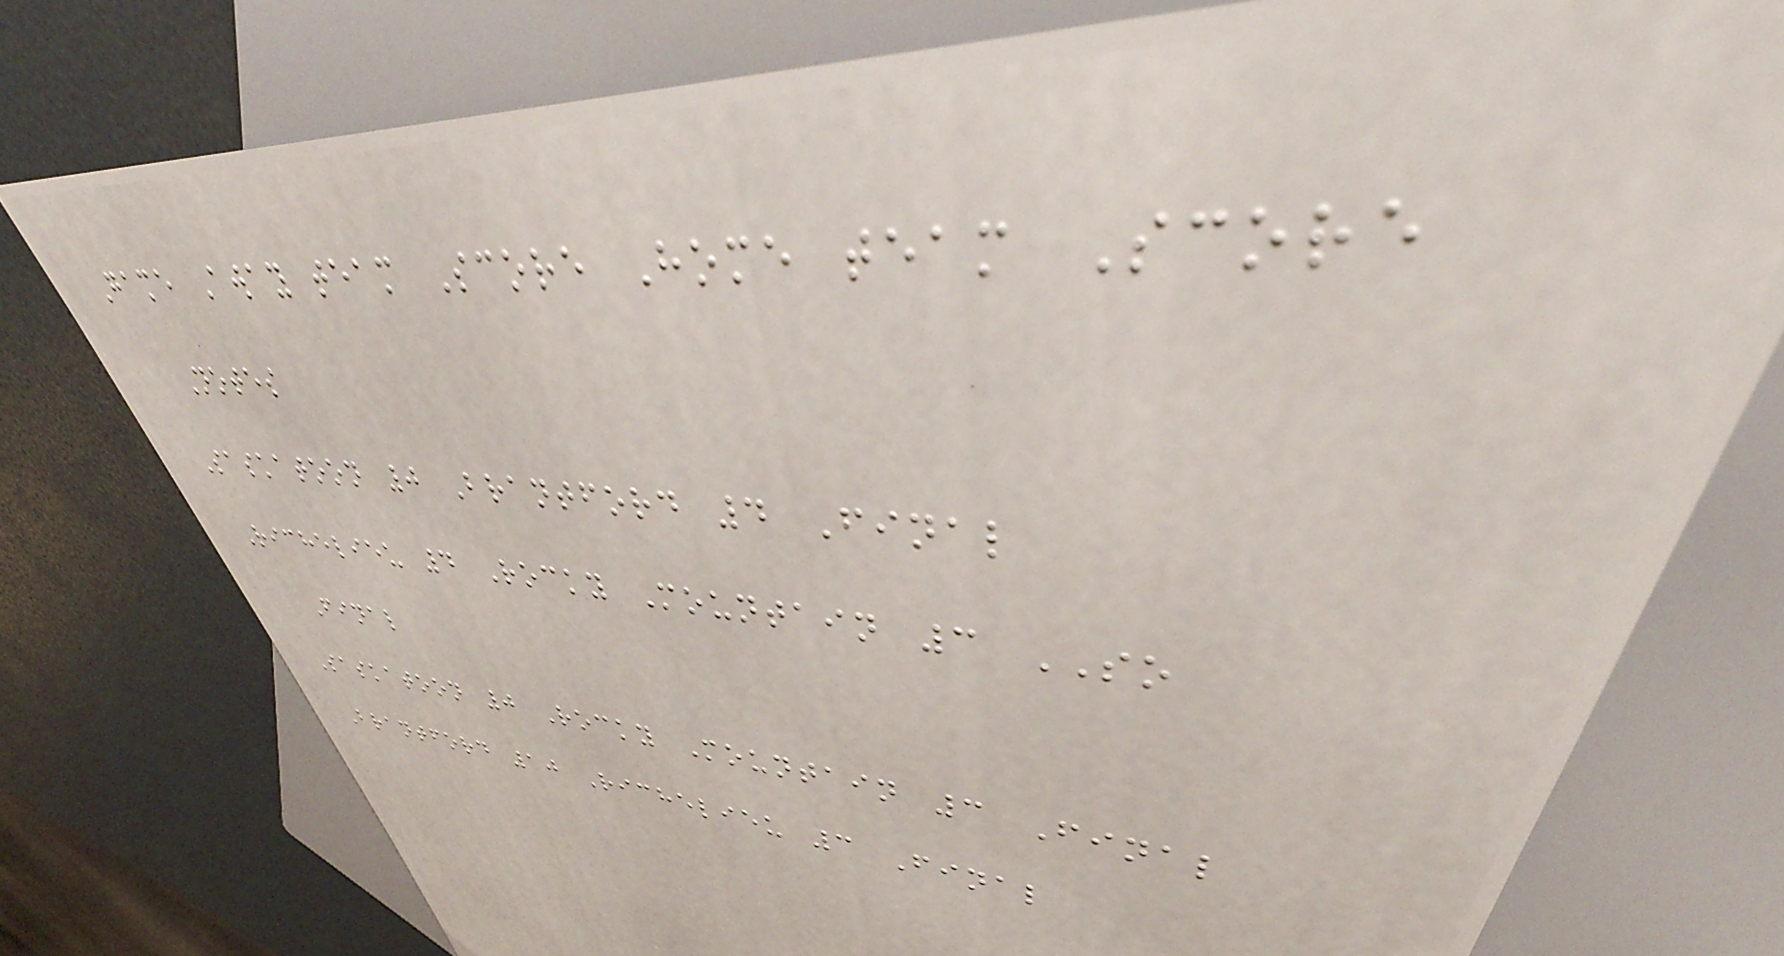Game Away team Score Home team Score
Notes
Saskatoon 0 Brantford 4 Final
Richelieu 4 Rocky Mountain 3 SO
Final
Saskatoon 0 Rocky Mountain 3 Final
Brantford 10 Richelieu 3 Final
